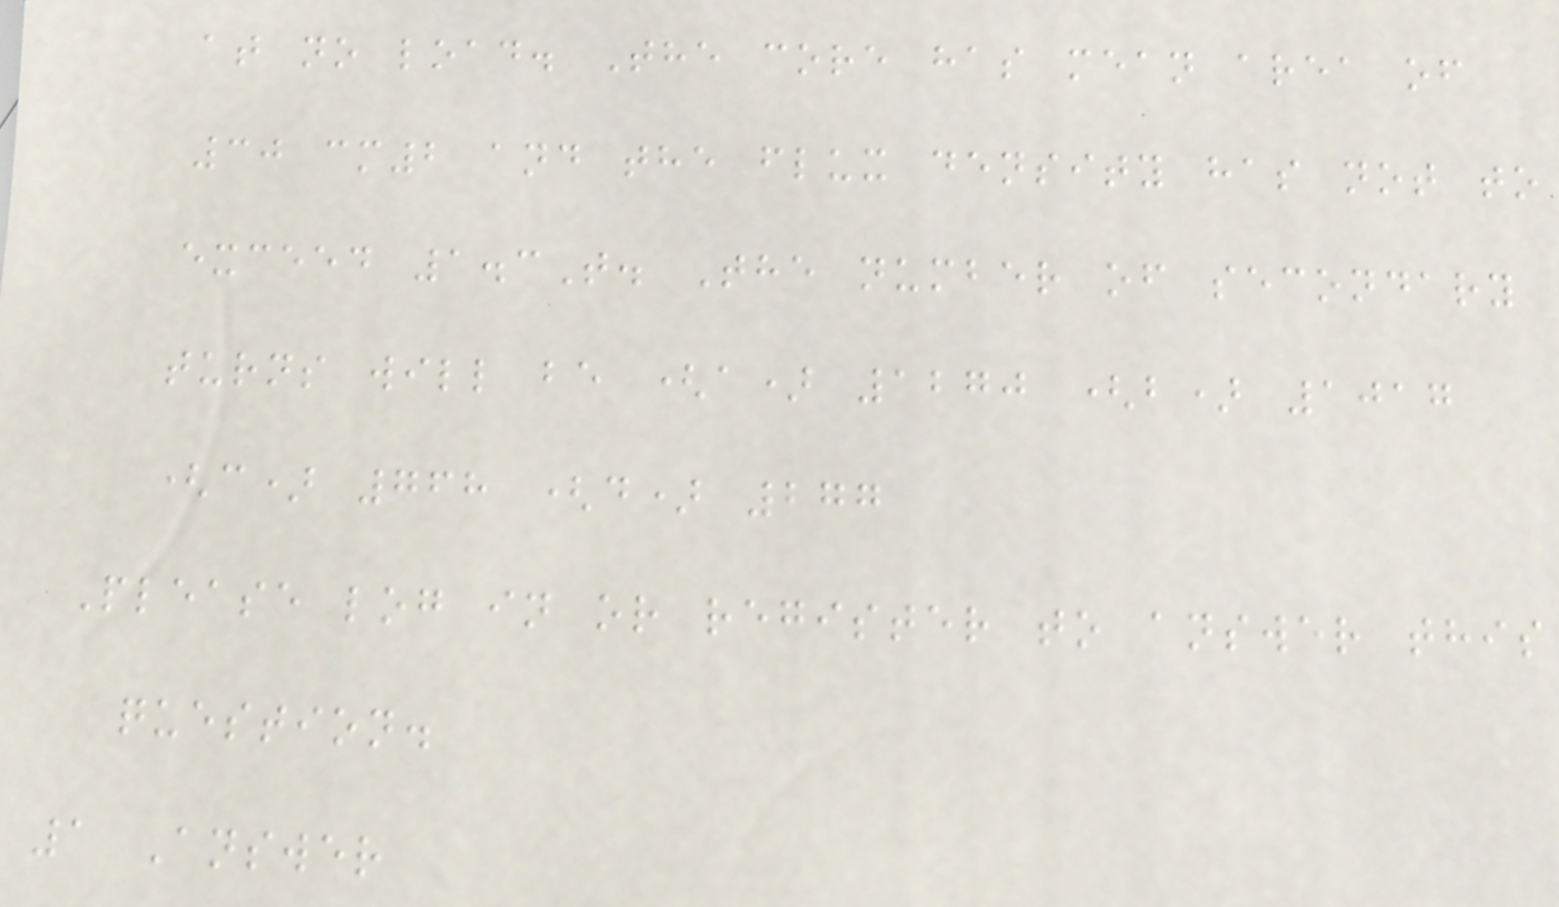at no load. The core has mean area of
30 cm2 and the flux density has not to
exceed 1.3T. The number of secondary
turns will be (a) 1270 (b) 1017
(c) 768 (d) 277
Please log in or register to answer this
question.
1 Answer
